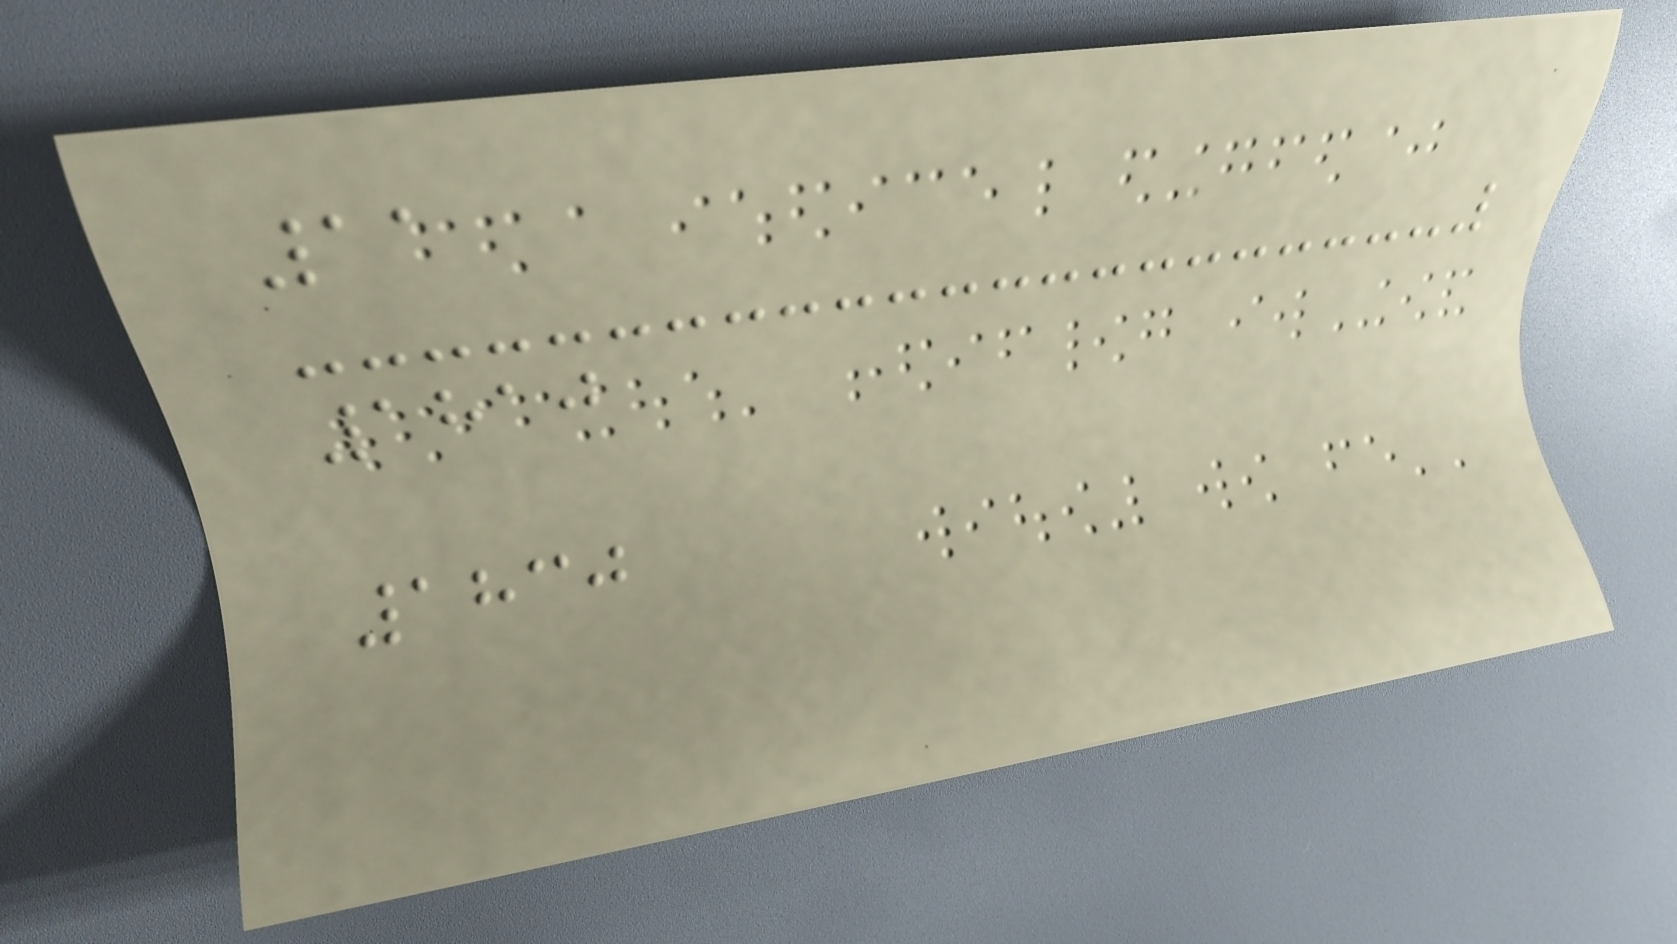11
1810
1830
